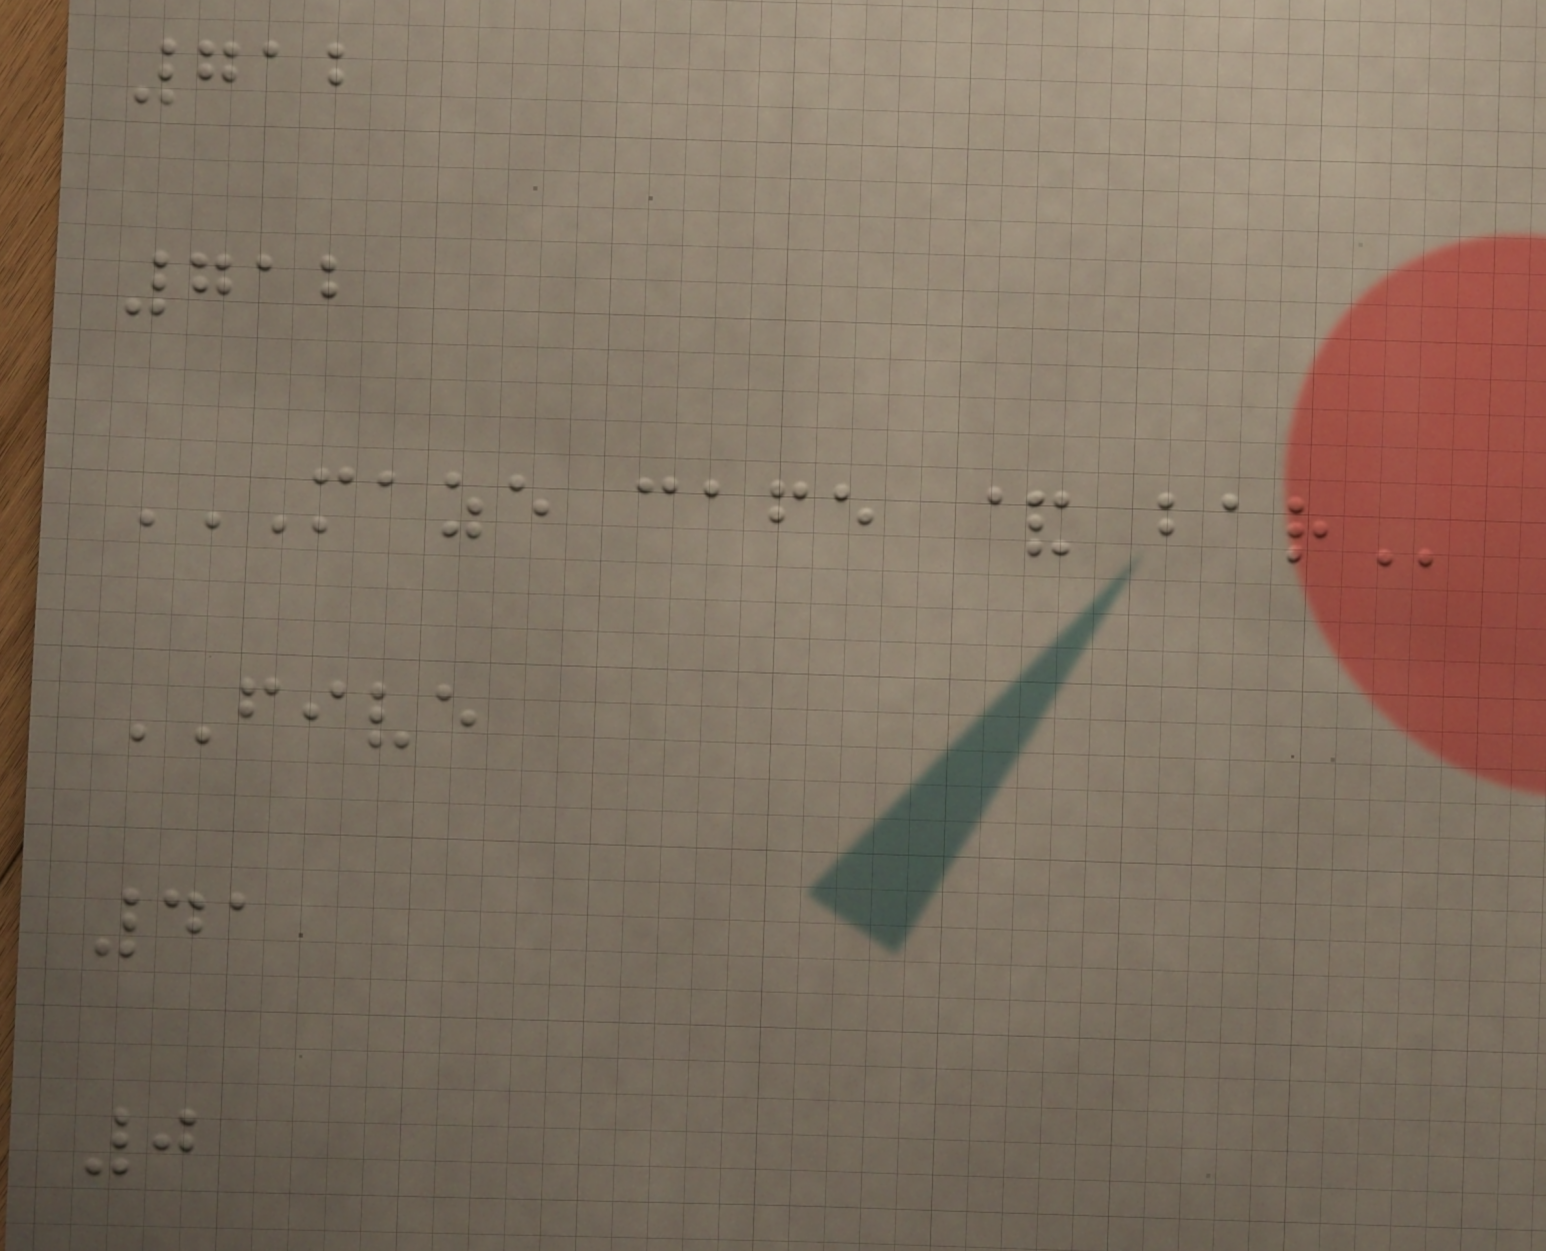712
712
MAZE CAFE & BAR
FIVE
41
0
